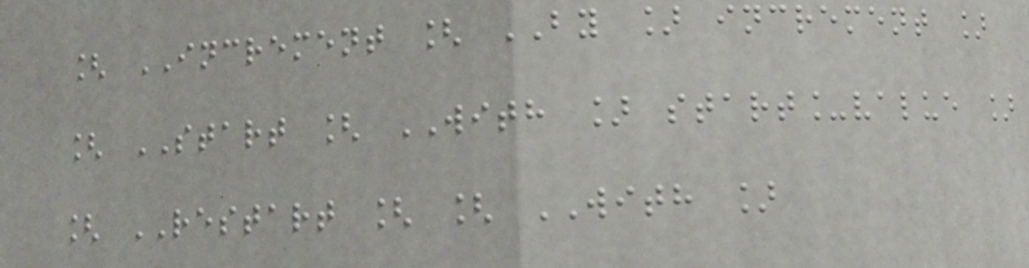[ INCREMENT [ BY ] increment ]
[ START [ WITH ] start_value ]
[ RESTART [ [ WITH ]
